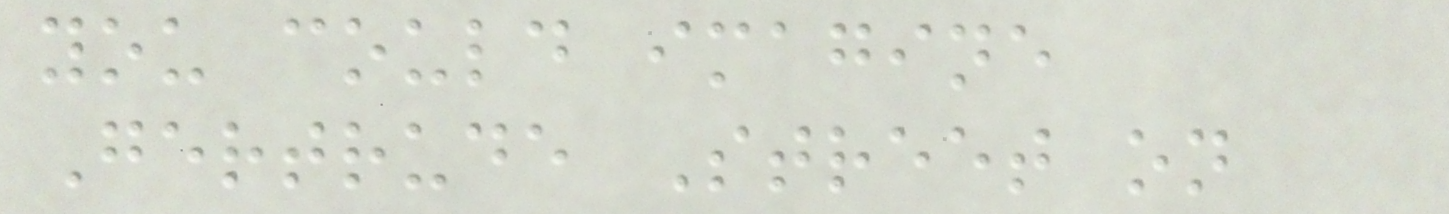you could imagine
Gertrude Street on
